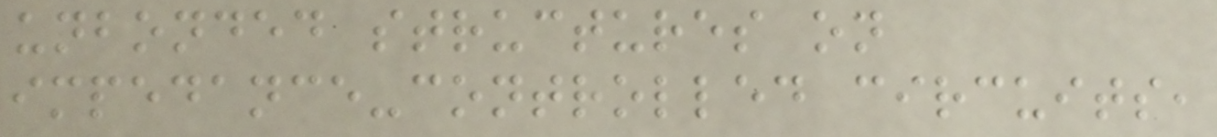unbonded structures on
impedance-controlled circuits,
